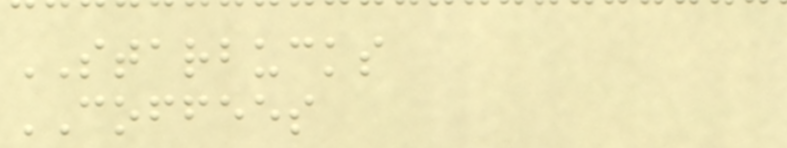STARBUCKS
COFFEES
